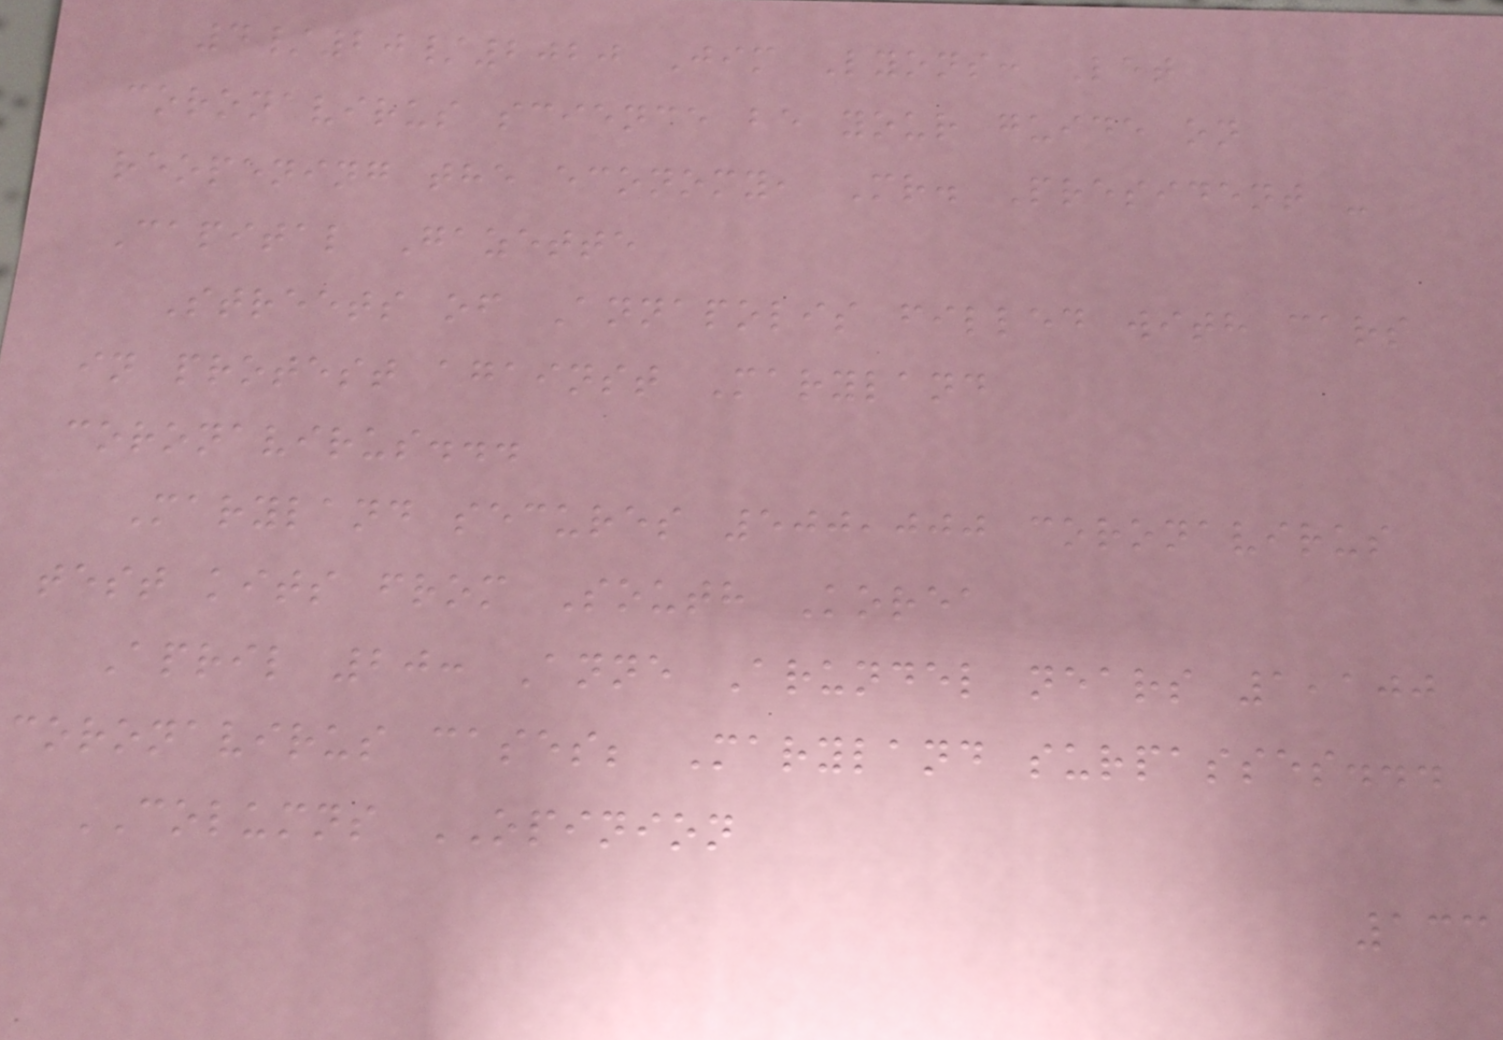4/20/2020 Jim Lyons: Let
coronavirus science be your guide on
reopening the economy, Mr. President -
Capital Gazette
Streets of Annapolis filled with cars
in protest against Maryland
coronavirus...
Maryland secures 500,000 coronavirus
test kits from South Korea
April 20: Anne Arundel nears 1,100
coronavirus cases; Maryland surpasses...
COLUMNS OPINION
133
